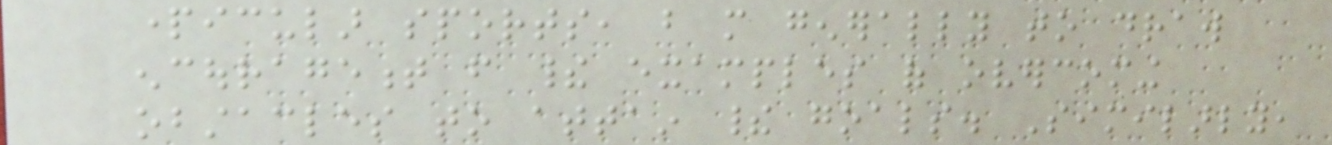particular sports, but more generally to draw
encouragement from their examples of overcoming
obstacles to attain their goals. Similarly,
